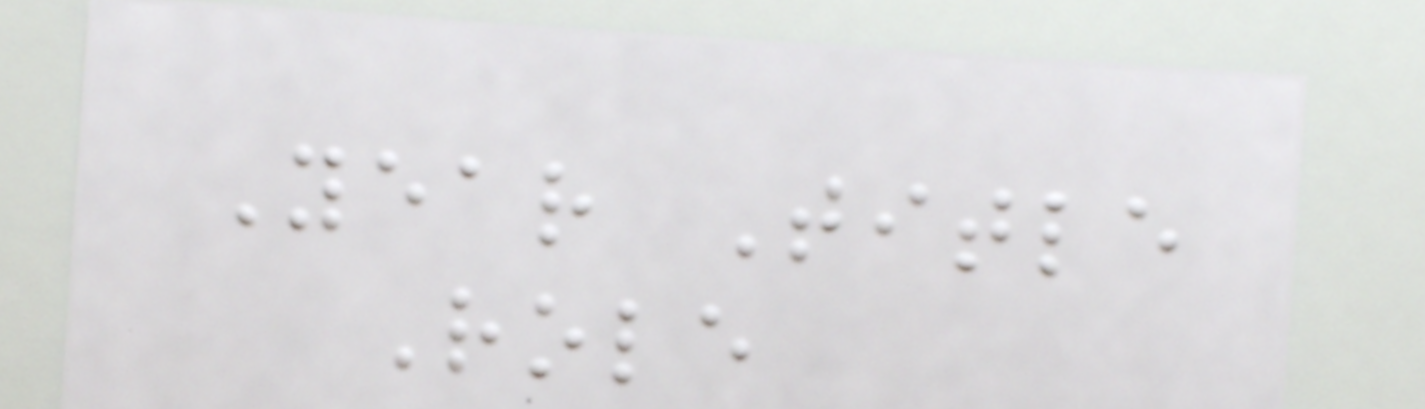Year Title
Role
